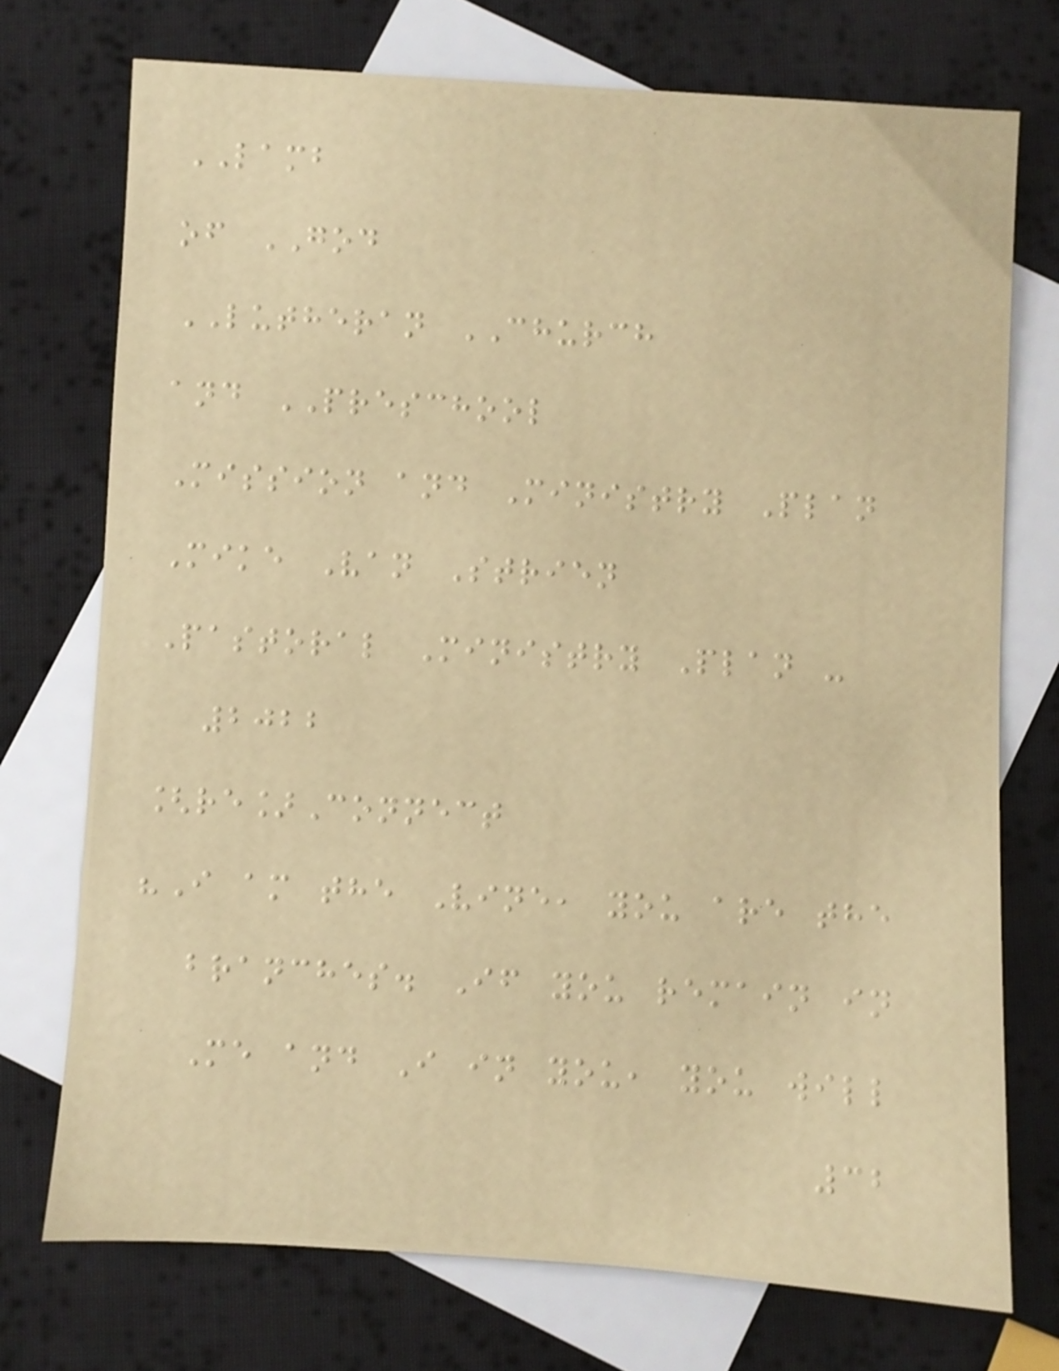LAMB
of GOD
LUTHERAN CHURCH
and PRESCHOOL
Mission and Ministry Plan
Mike Van Strien
Pastoral Ministry Plan -
2022
[re]Connect
"I am the Vine, you are the
branches. If you remain in
Me and I in you, you will
32
